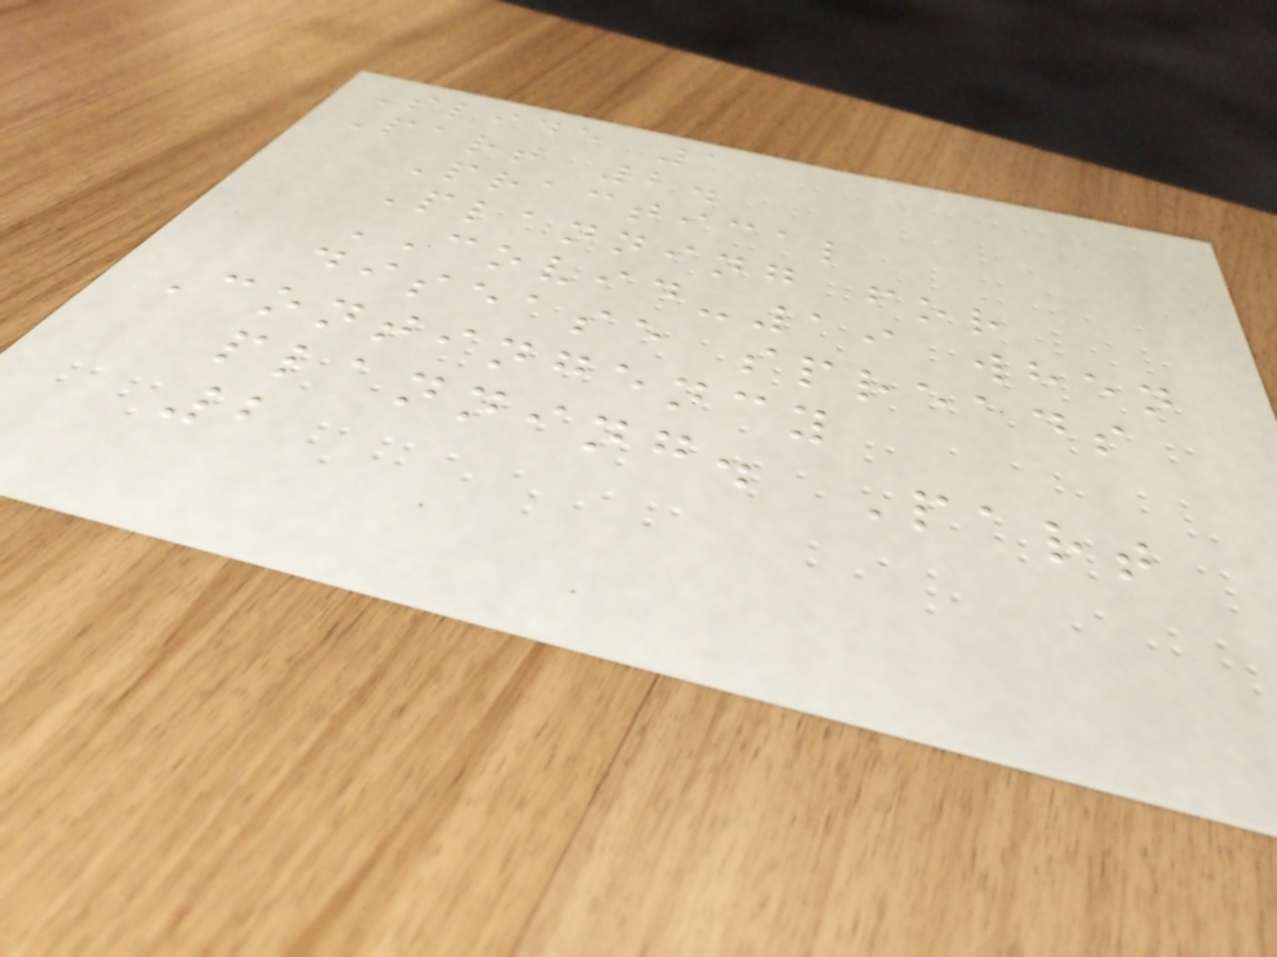Slide 1
Part 2.
Practical
Planning for
COVID-19 when
disease spreads
Contingency
planning. Part
2
